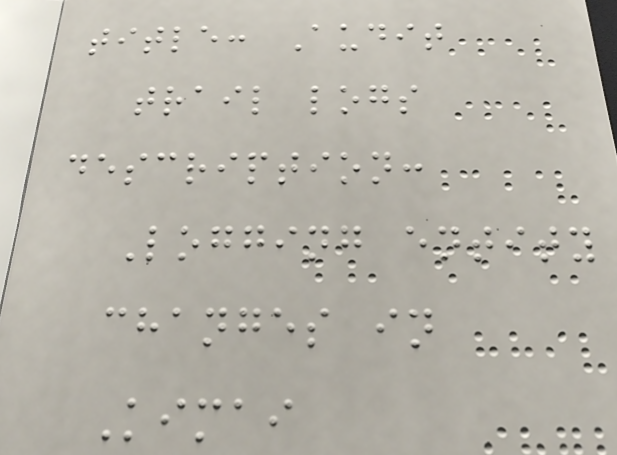title: Audit
trail logs
description:
Logging entity
changes in
Kimai
